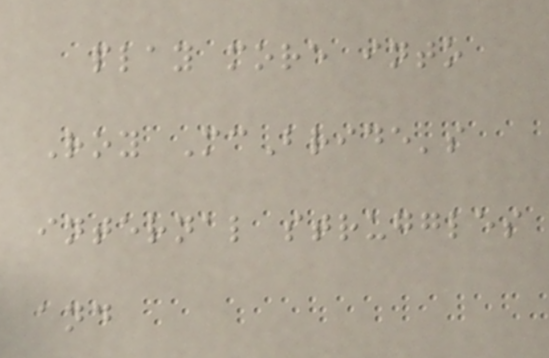play more into
Roy McBride's
internal struggles
and
